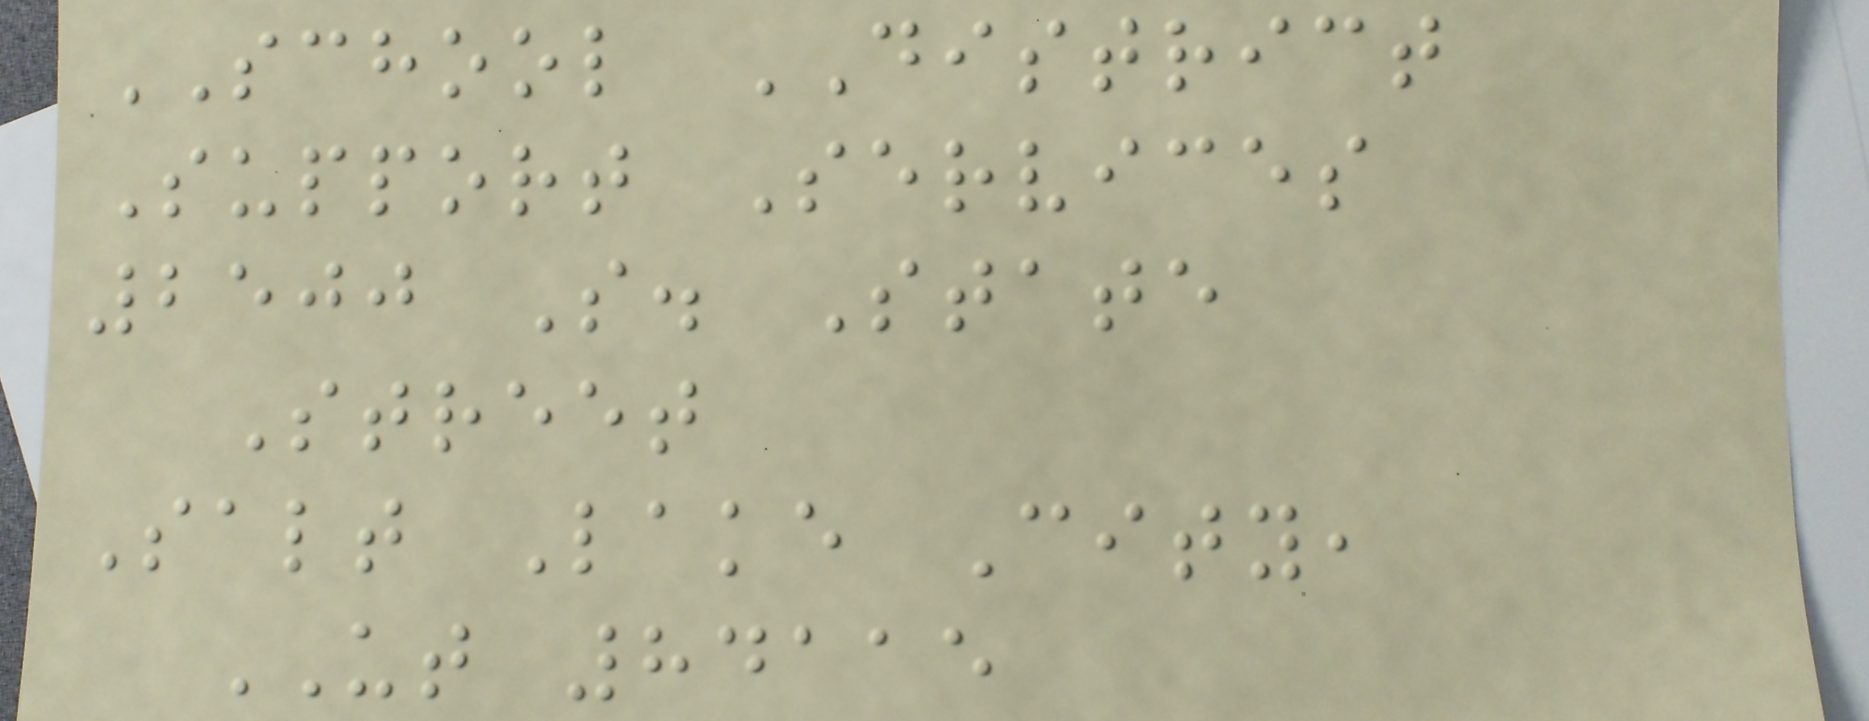SCHOOL DISTRICT
Support Services
2500 S. State
Street
Salt Lake City,
UT 84115
